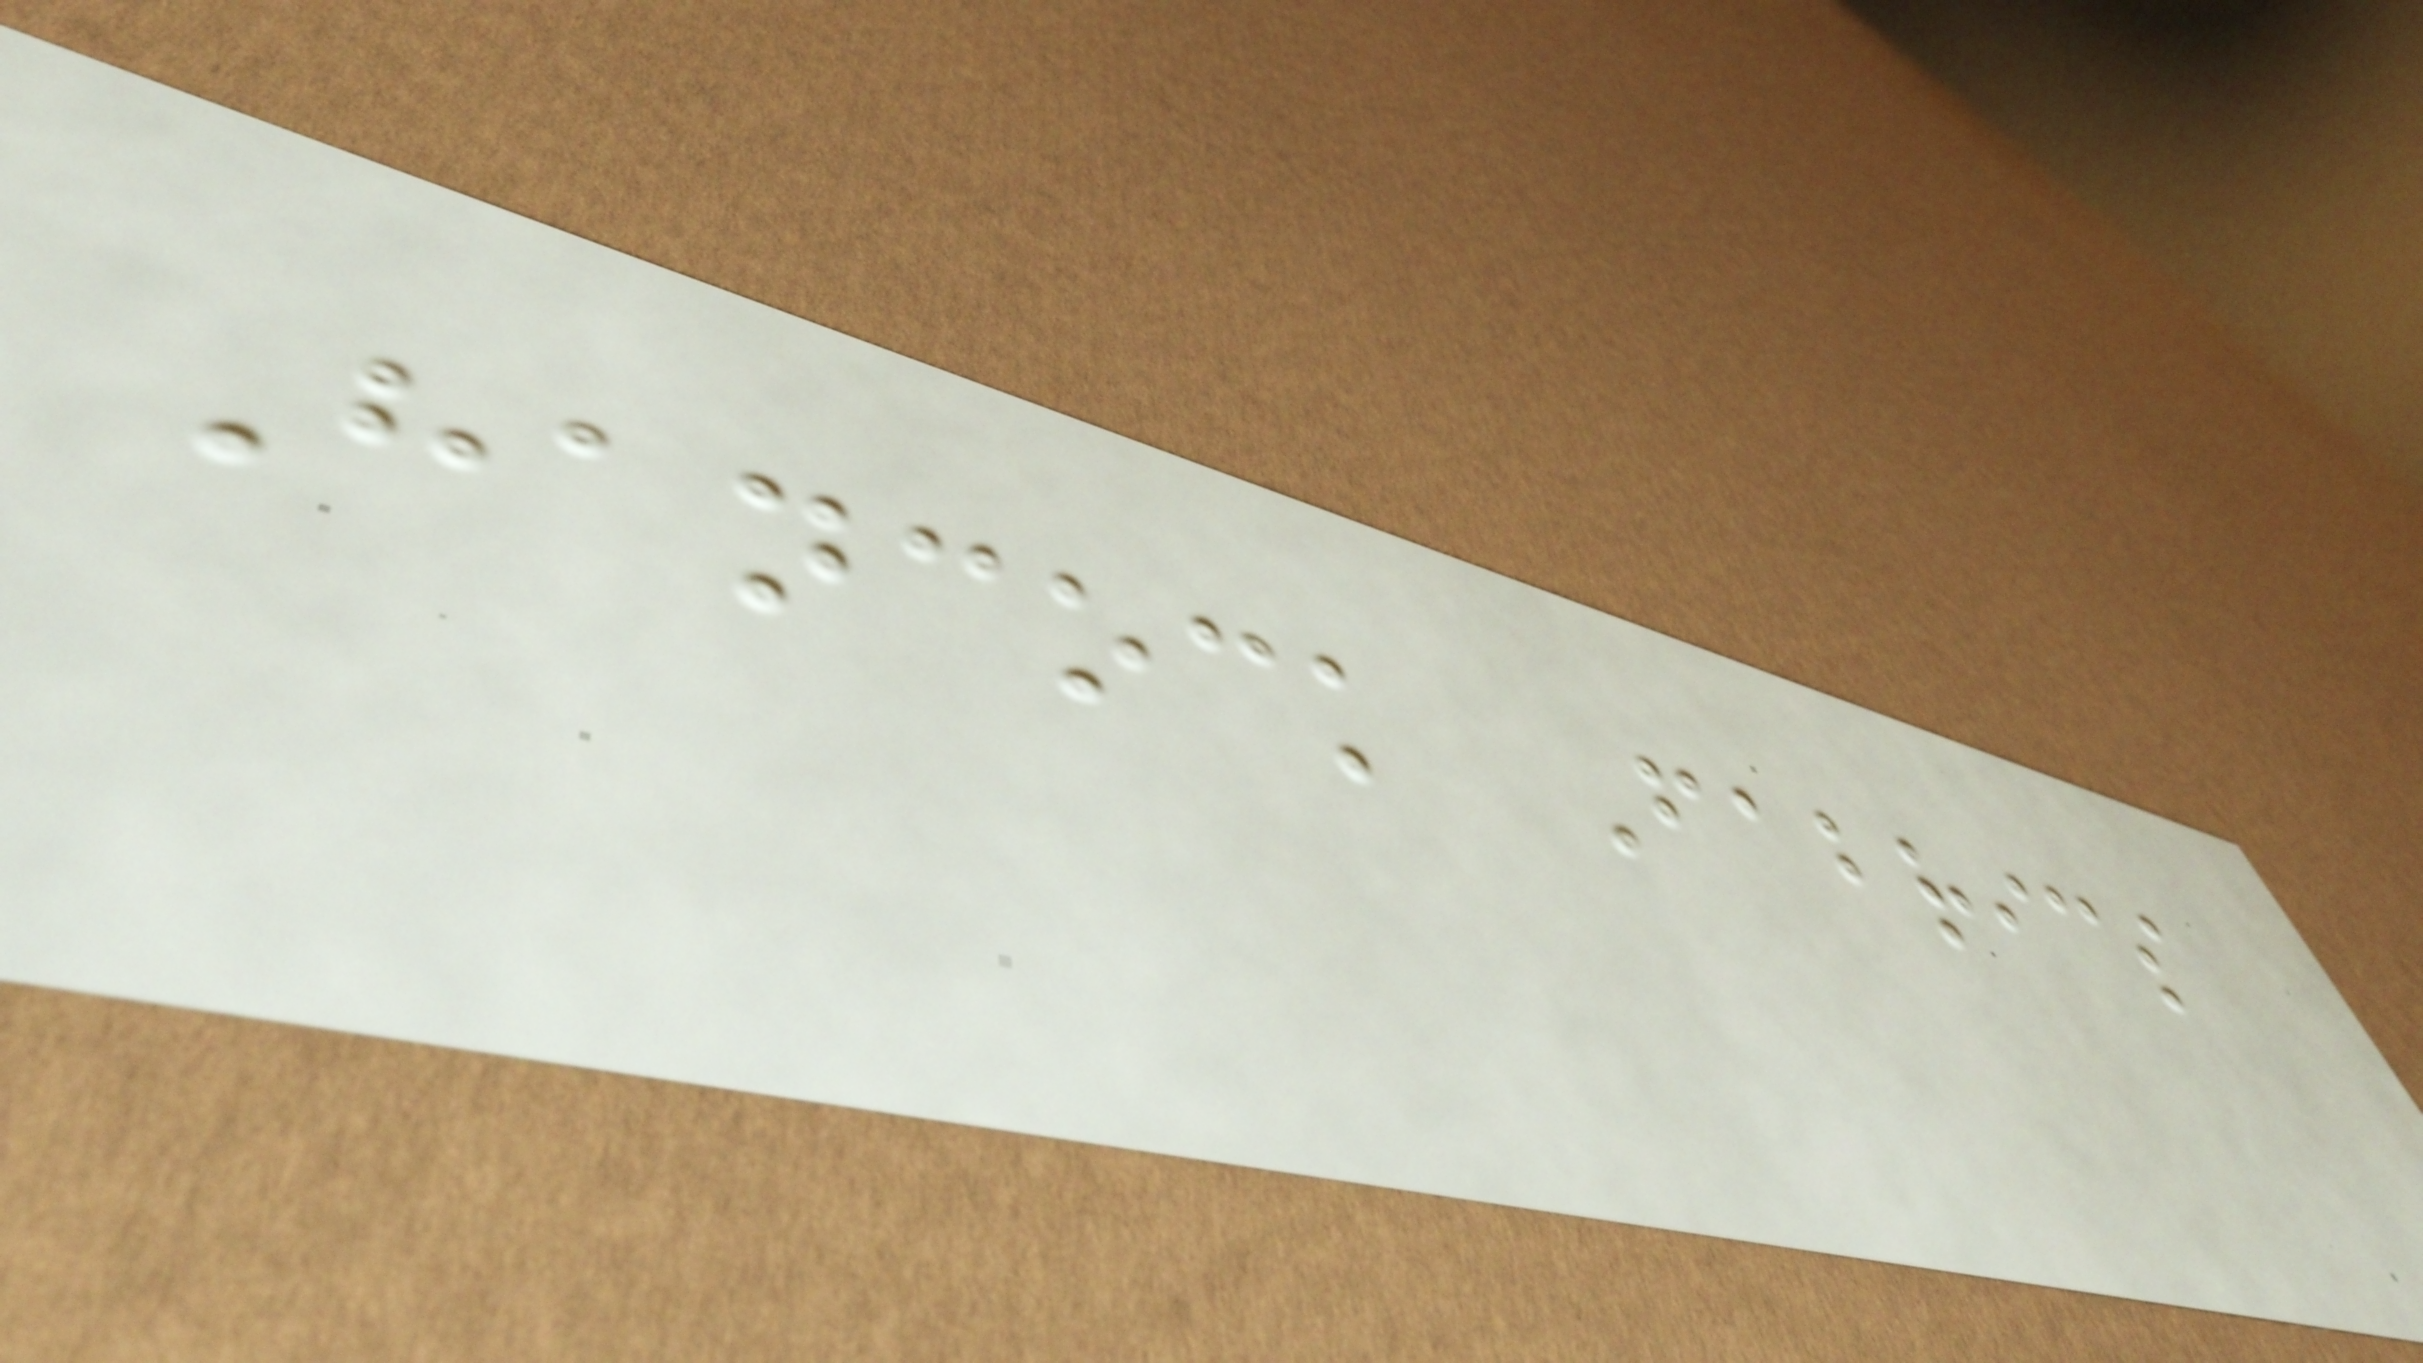Hancock Fabrics
